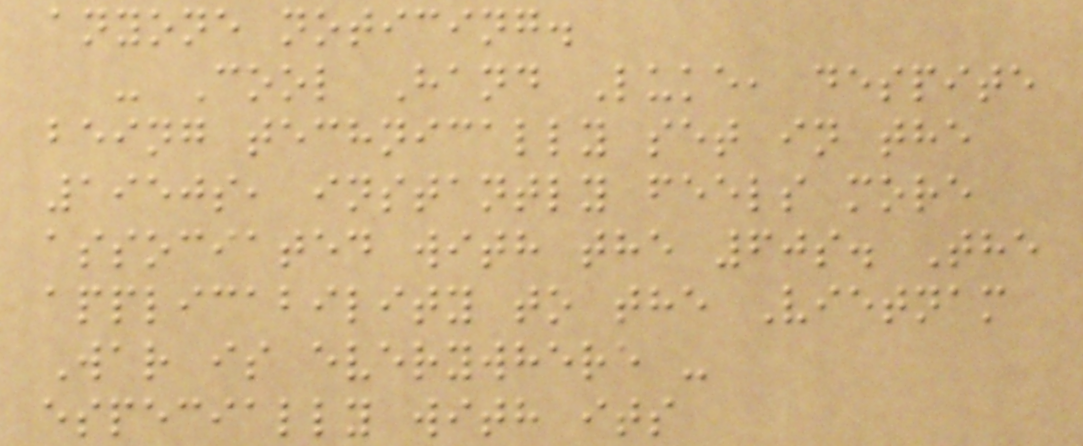anyone noticing.
- Cool Hand Luke, despite
being technically set in the
1950s, instantly feels more
associated with the 60s. The
applicability to the Vietnam
War is everywhere -
especially with its
